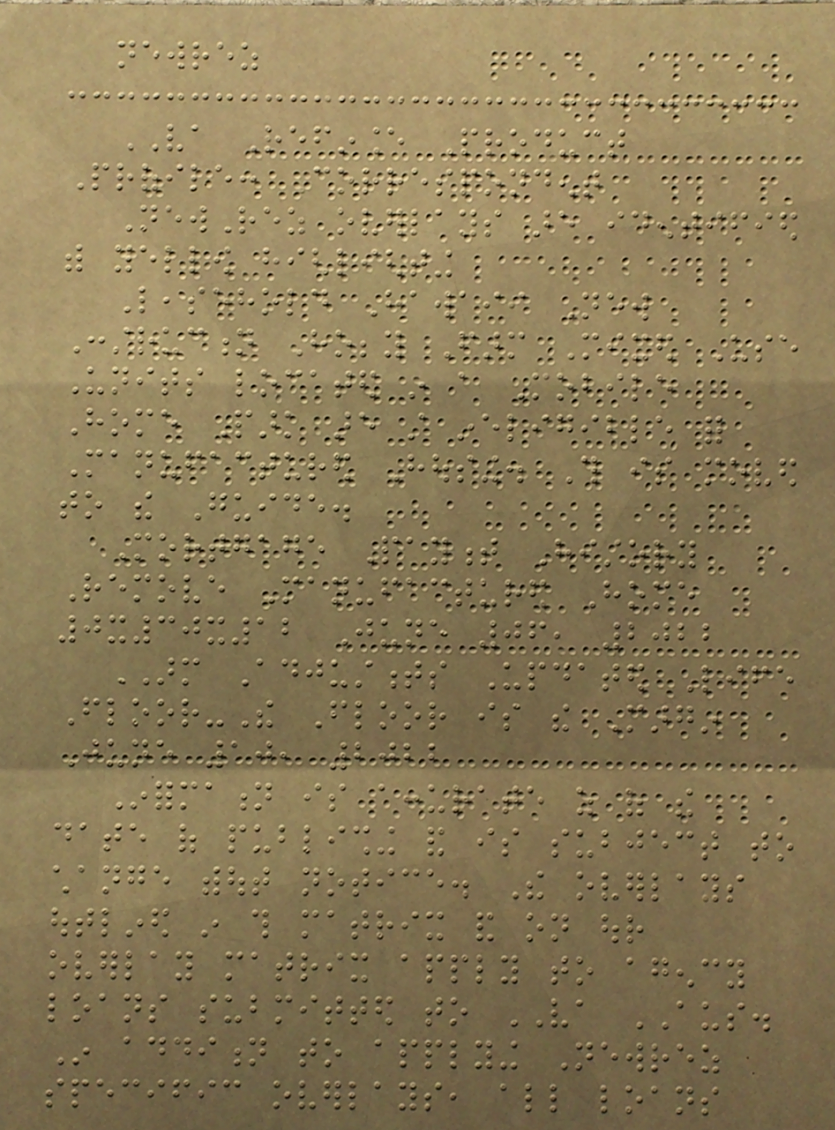newrez
VA Refinance Product
Profile: Correspondent
NewRez overlays are identified
with yellow highlighting
Leasehold Hawaii New
Construction Hobby Farm Mixed Use
Units located in a Mobile
Home Park are still ineligible for
Manufactured Housing. This is moved
to the Guide.
Mortgage Payment History
Remove Manufactured Home
0x30x12 June 06, 2022
ARM Adjustments Updated Life
Floor-The Floor is the Margin
June 10, 2022
Information is accurate as of the
date of publishing and is subject to
change without notice. The overlays
outlined in this matrix and on our
overlay matrix apply to agency
loans submitted to VA AUS.
In addition to applying Newrez
specific overlays, all loans
